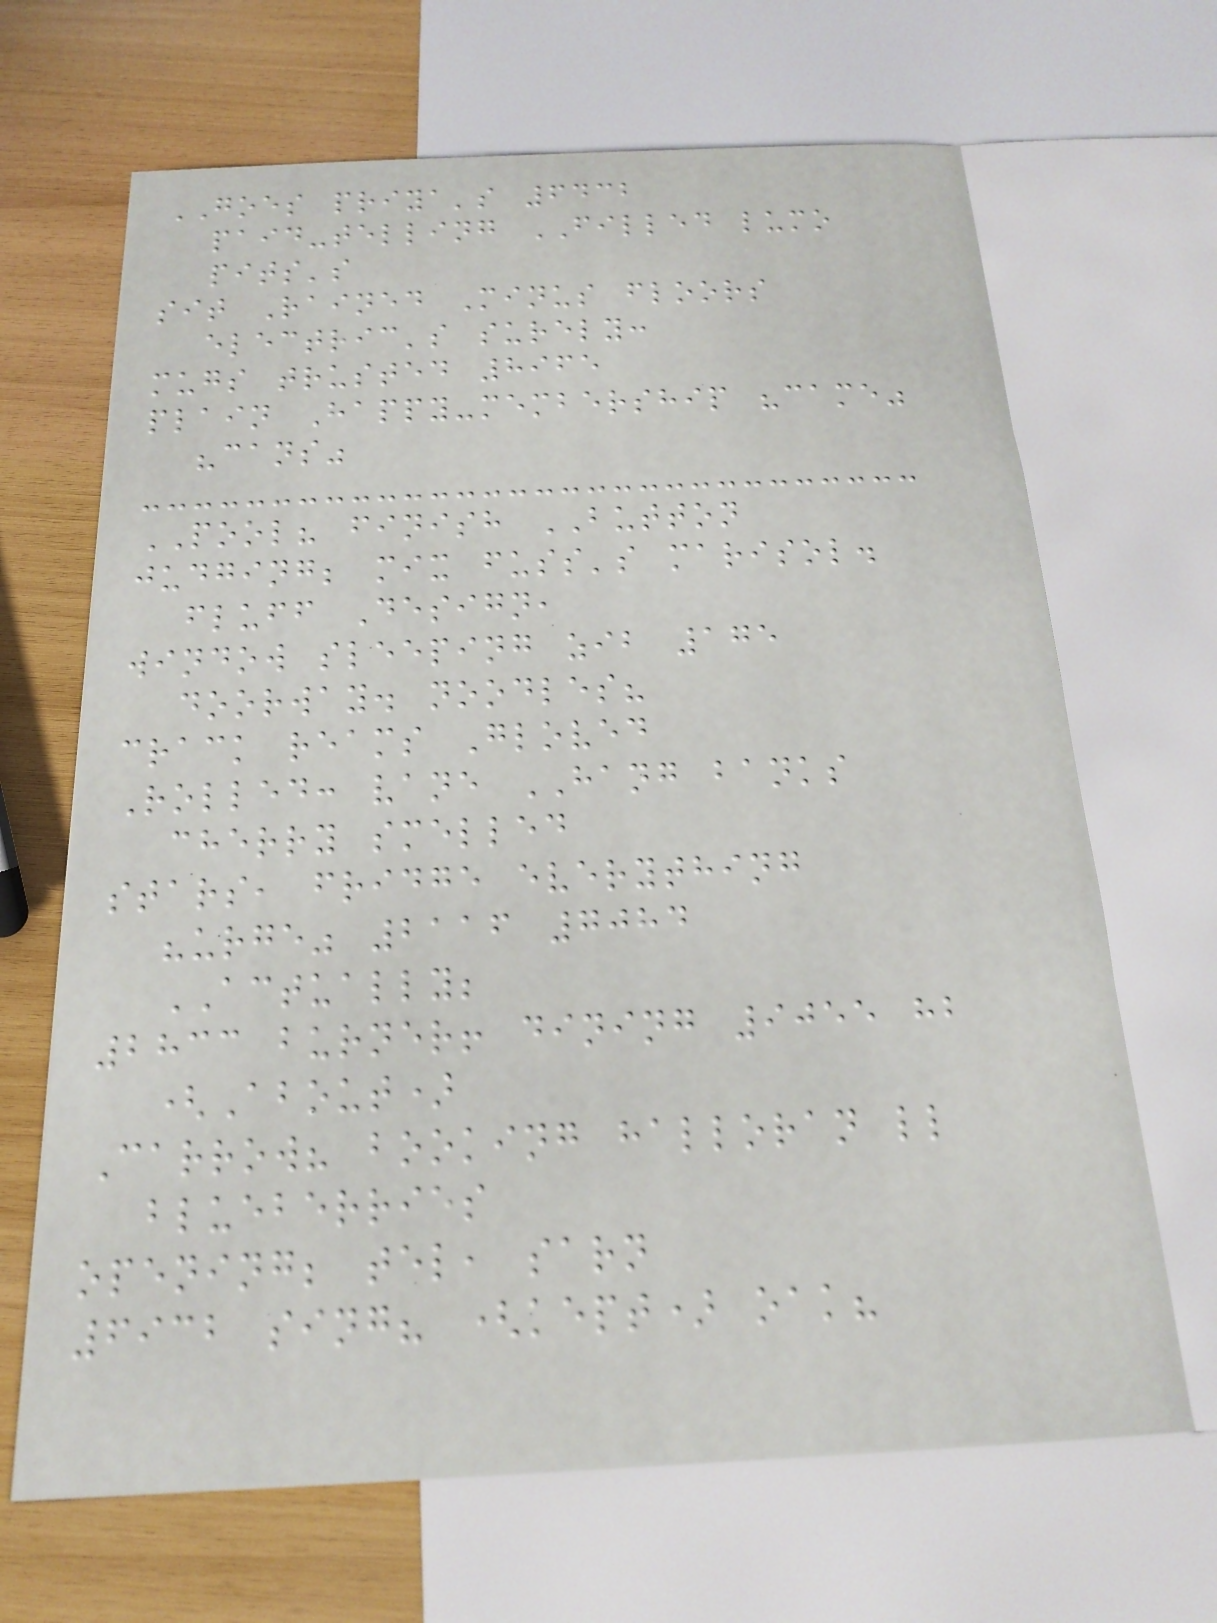GOES priya's 6432
paid-telling FILLED lumo
pits's
sit Rained Minus floors
electric's surely:
mugs trusted 8965
plain Happy-membership "came"
"cans"
POOL? finish BUTTON
judging; mix fuss's marisol.
fluff Design,
window sleeping zib 175
doorway. noodles?
crack reams Gloved
Rolled: vane HANG banks
cherry smelled
stars, fridge everything
"urge" 2116 7084
ACTUALLY;
2833 burner! dining 9055 hb
(About)
Carrow? booking halloran ll
blueberries
opening; tel, sarn
6932 sing? (kept) oak?
